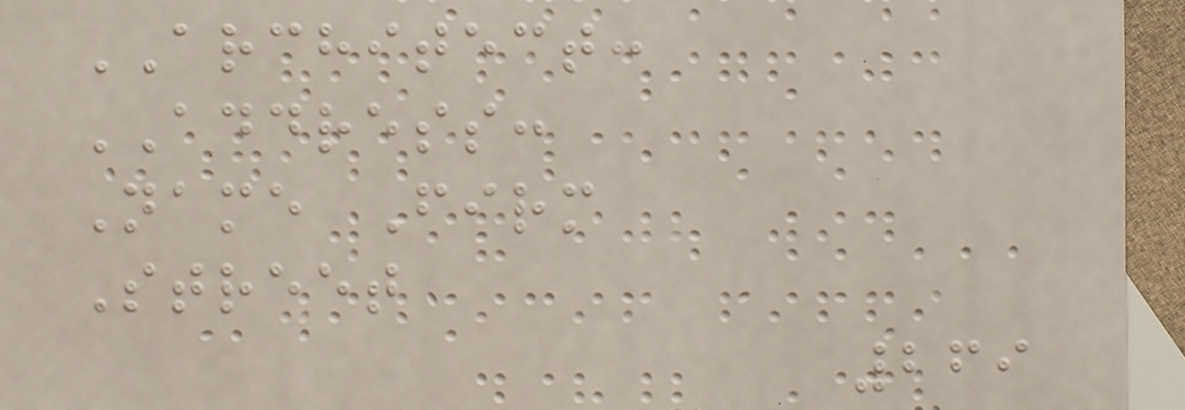ARCHITECT:
ADDRESS:
Name Firm
Street
269
